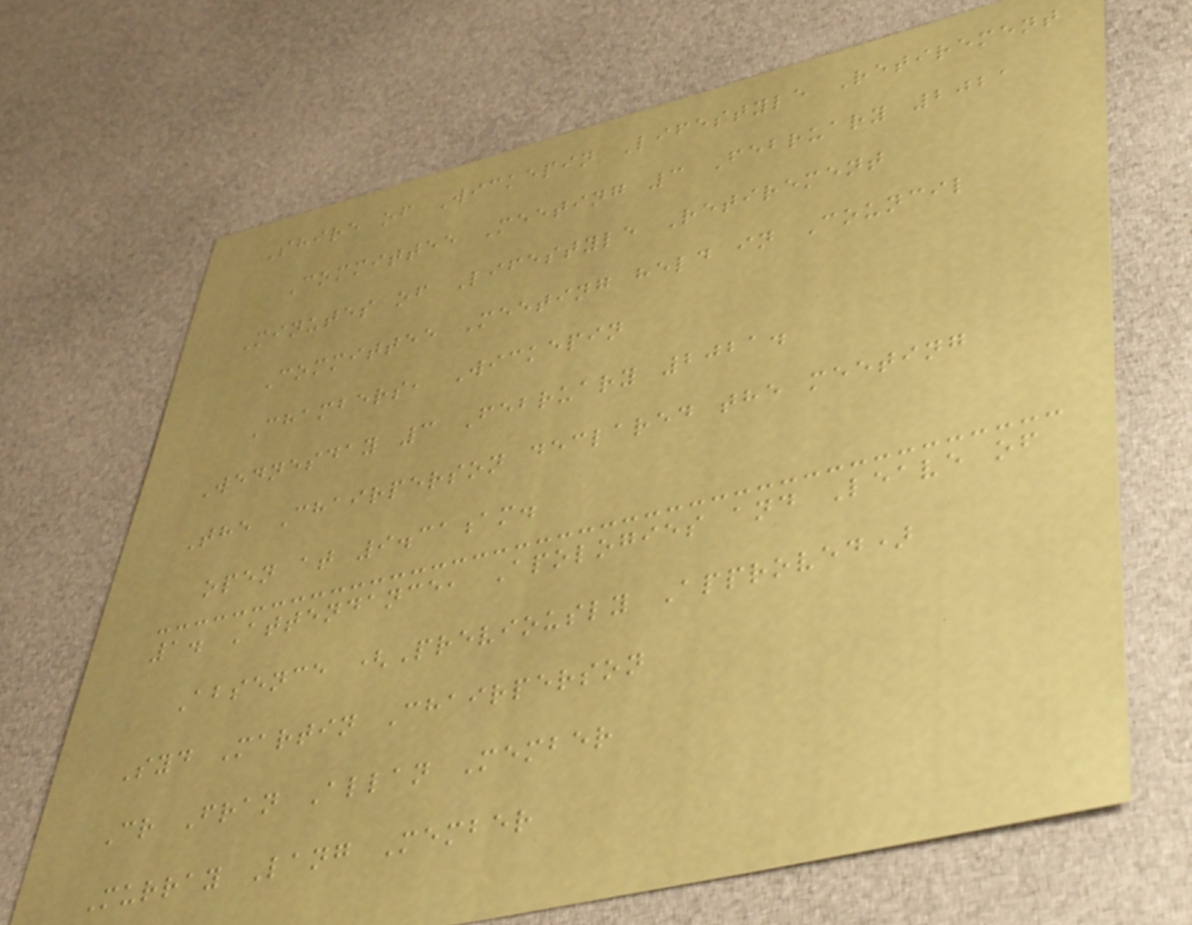Shire of Wickepin Lifestyle Retirement
Committee Meeting 3 February 2021
Minutes of Lifestyle Retirement
Committee Meeting held in Council
Chambers, Wickepin
Wednesday 3 February 2021.
The Chairperson declared the meeting
open at 9.31am.
1. Attendance, Apologies and Leave of
Absence (Previously Approved)
Syd Martin Chairperson
Cr Fran Allan Member
Murray Lang Member
